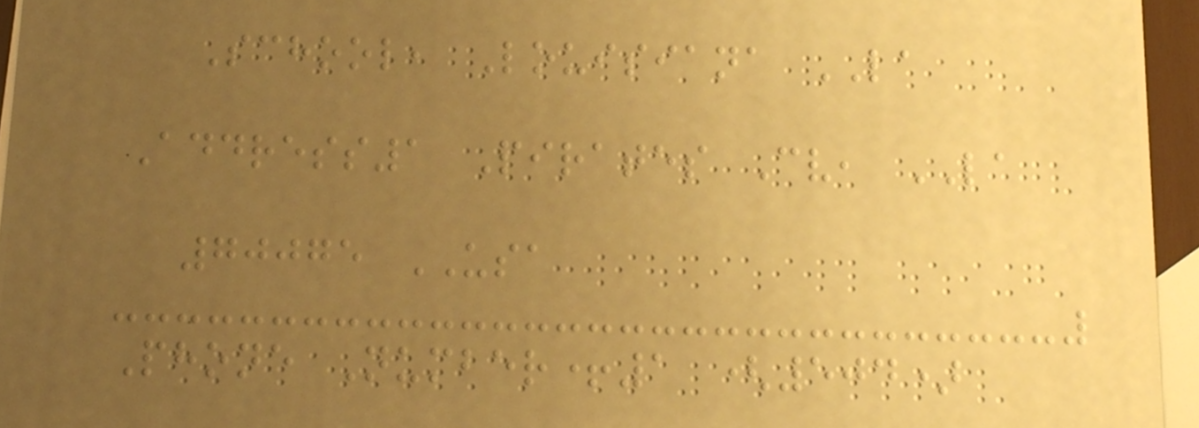School, Louisiana LA
Address1 Pirates Cv, LA
70075 USA
Phone Number+1 (504)
